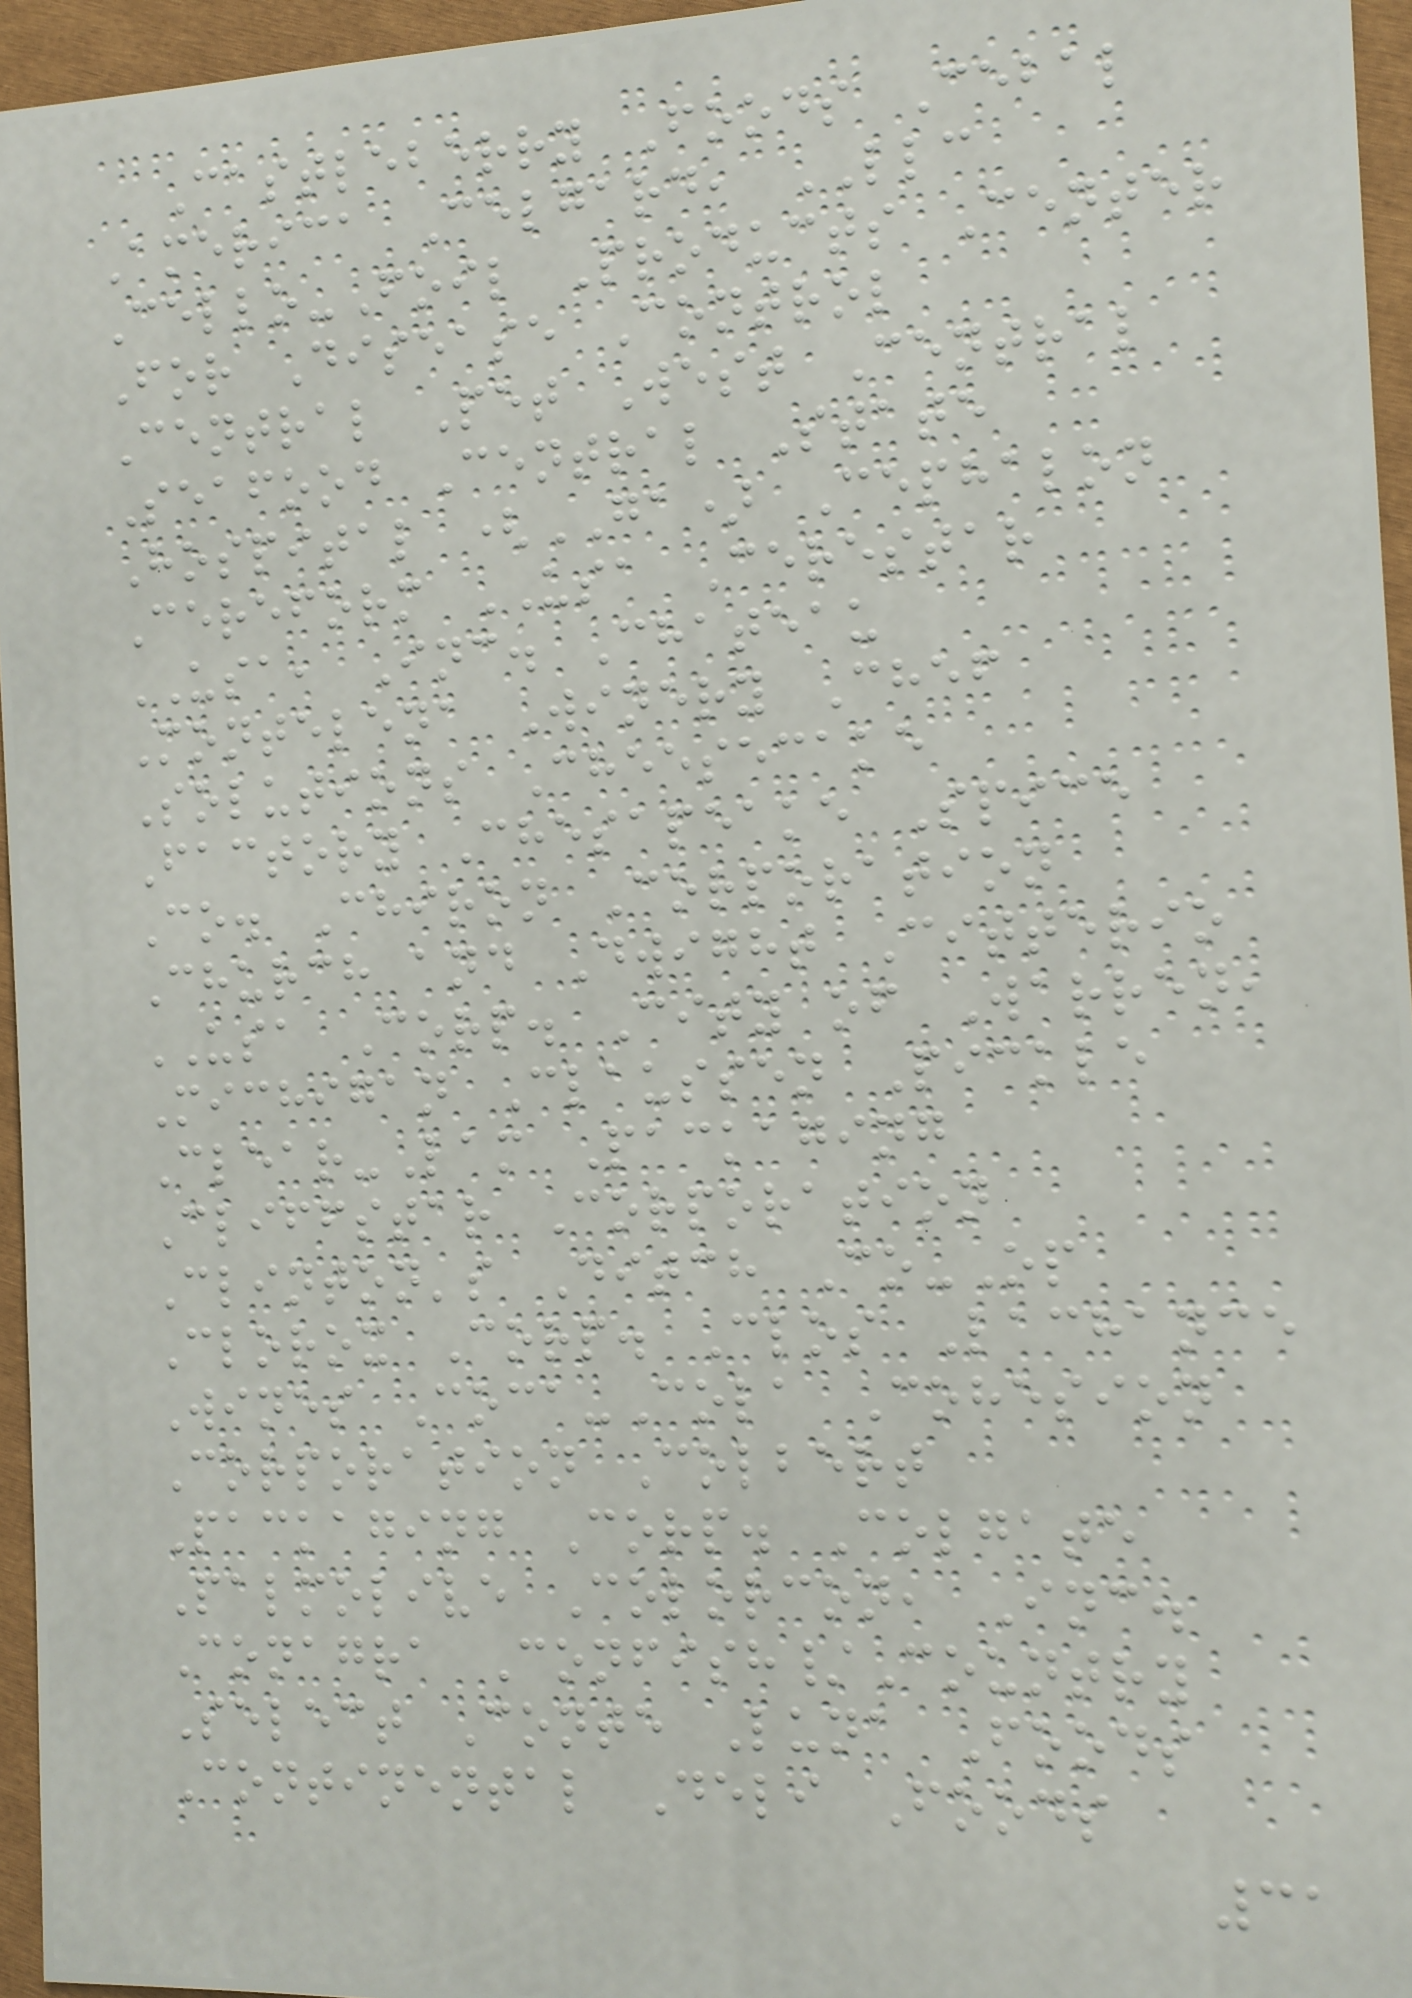Castleberry Foods Cebal
America Celgard, LLC
Cello-Foil Products Center
For Disease Control
Central Pet West Central
Seafood Central State
Hospital (GA) Cephalon
Cereform USA Cerestar
USA, Inc. Chateau
Montelena Winery Chef
Solutions Cheesecake
Factory Chesapeake Spice
Co. Chiron Corporation
Church and Dwight Citterio
USA Corp. City of Warren,
Michigan Claussen Pickle
Clear-Lam Packaging
Cliffstar Corporation
Clinton's Ditch Co-Op
Clorox Corp. Clos Lachance
Wines Coca-Cola Cohesion
Corporation Colbert
Packaging Corp. Colgate
Palmolive Colorcon, Inc.
Conagra Confish/Country
Select Conte Luna Foods
Continental Deli Foods
31
